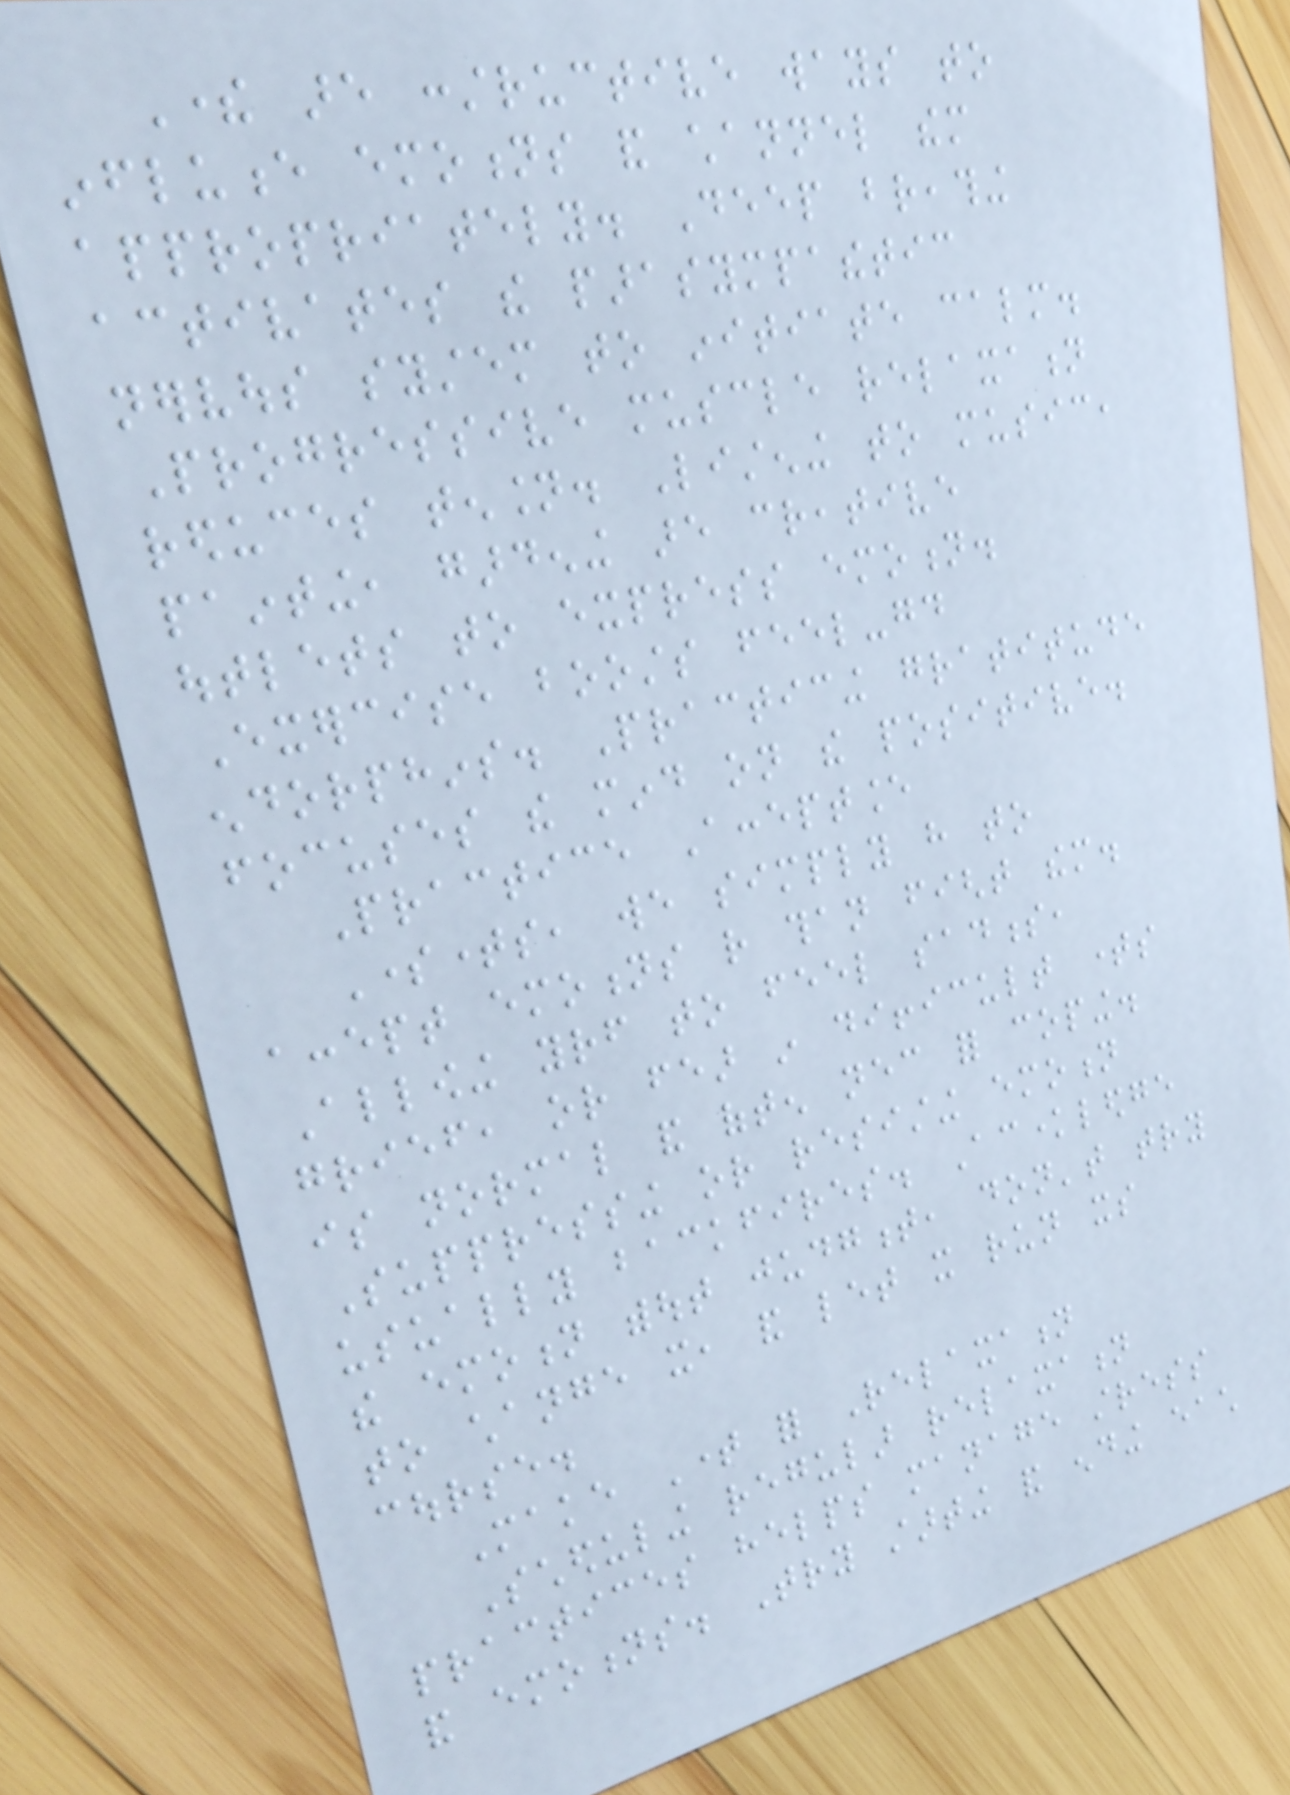There are constructive ways to
influence emotions and channel them
appropriately. Deep breathing
activates the parasympathetic
nervous system to initiate calm.
Progressive muscle relaxation
reduces tension. Listening to music,
painting, gardening are creative
outlets to express emotion.
Exercise boosts feel-good
endorphins. Practicing gratitude
focuses the mind on the positive.
Practice Acceptance
Sometimes, we simply have to
accept emotions rather than fight them.
Allowing yourself to feel sadness,
grief, or fear in difficult times
is normal and often necessary for coping.
Suppressing or resisting emotion
usually backfires. Acknowledge
the emotion without judgment, don't try
to change it, and let it run its
course.
Make Time for Relaxation
Scheduling regular relaxation
practices helps manage stress
and emotions. Try starting and ending each
